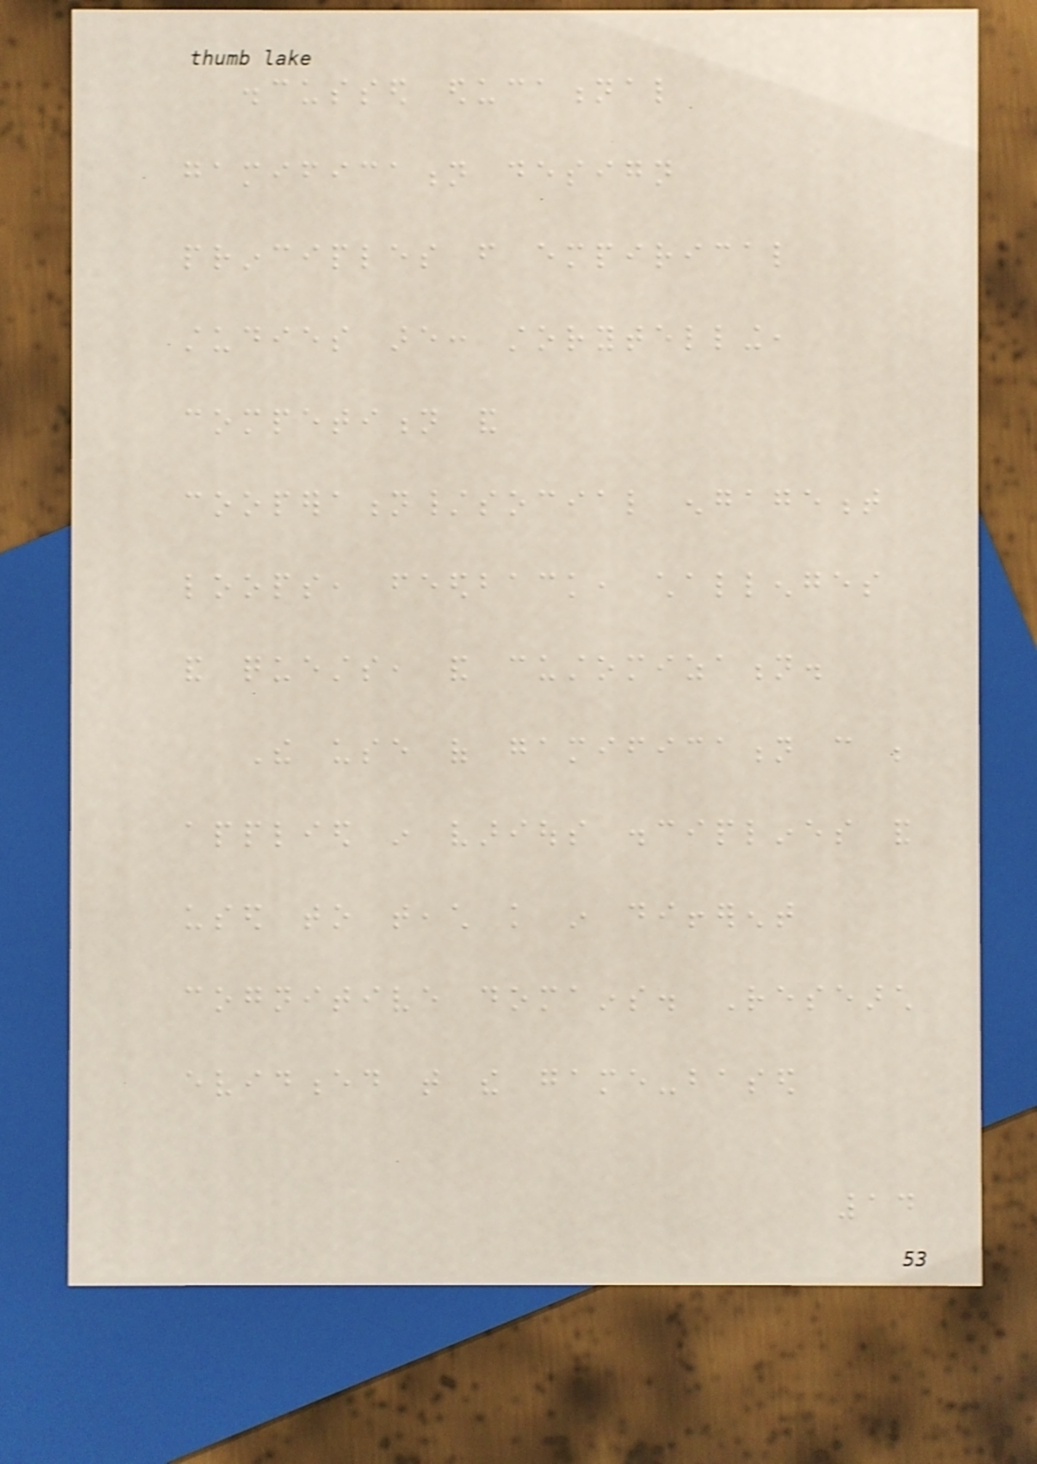discussed educational
gamification design
principles from empirical
studies are: storytelling,
competition and
cooperation/social engagement
loops, feedback, challenges
and quests, and customization.
The use of gamification can be
applied in various disciplines and
used to teach knowledge in different
cognitive domains. Research
evidenced that the game-based
14
